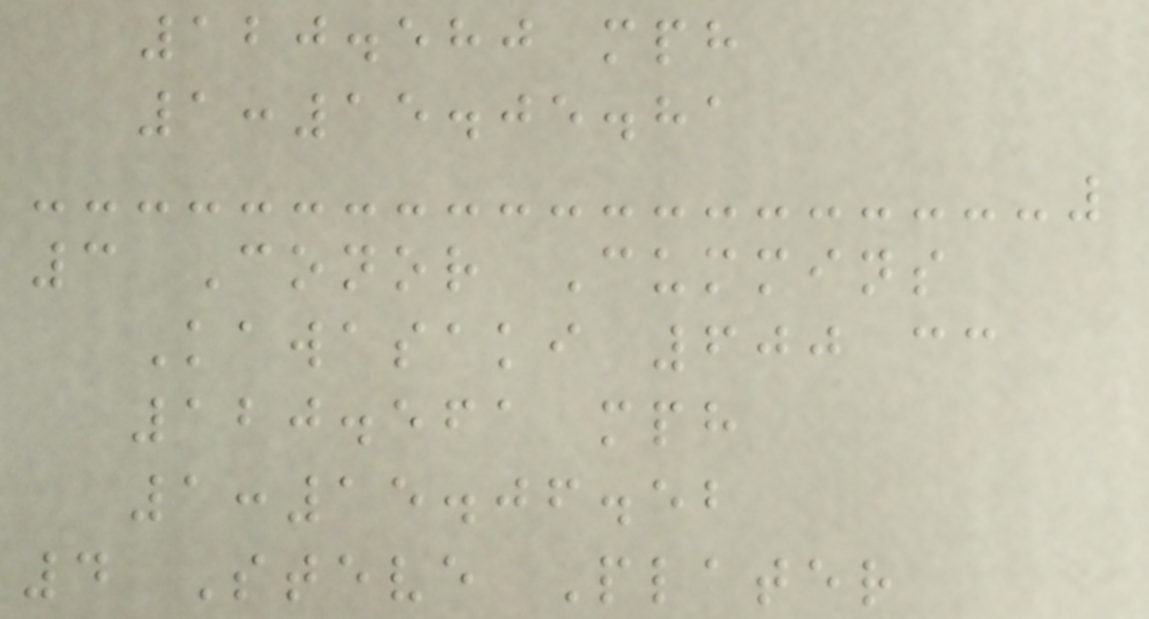120.580 mph
1:15.05.81
3 Conor Cummins
Kawasaki 600 cc
120.561 mph
1:15.06.52
4 Steve Plater
